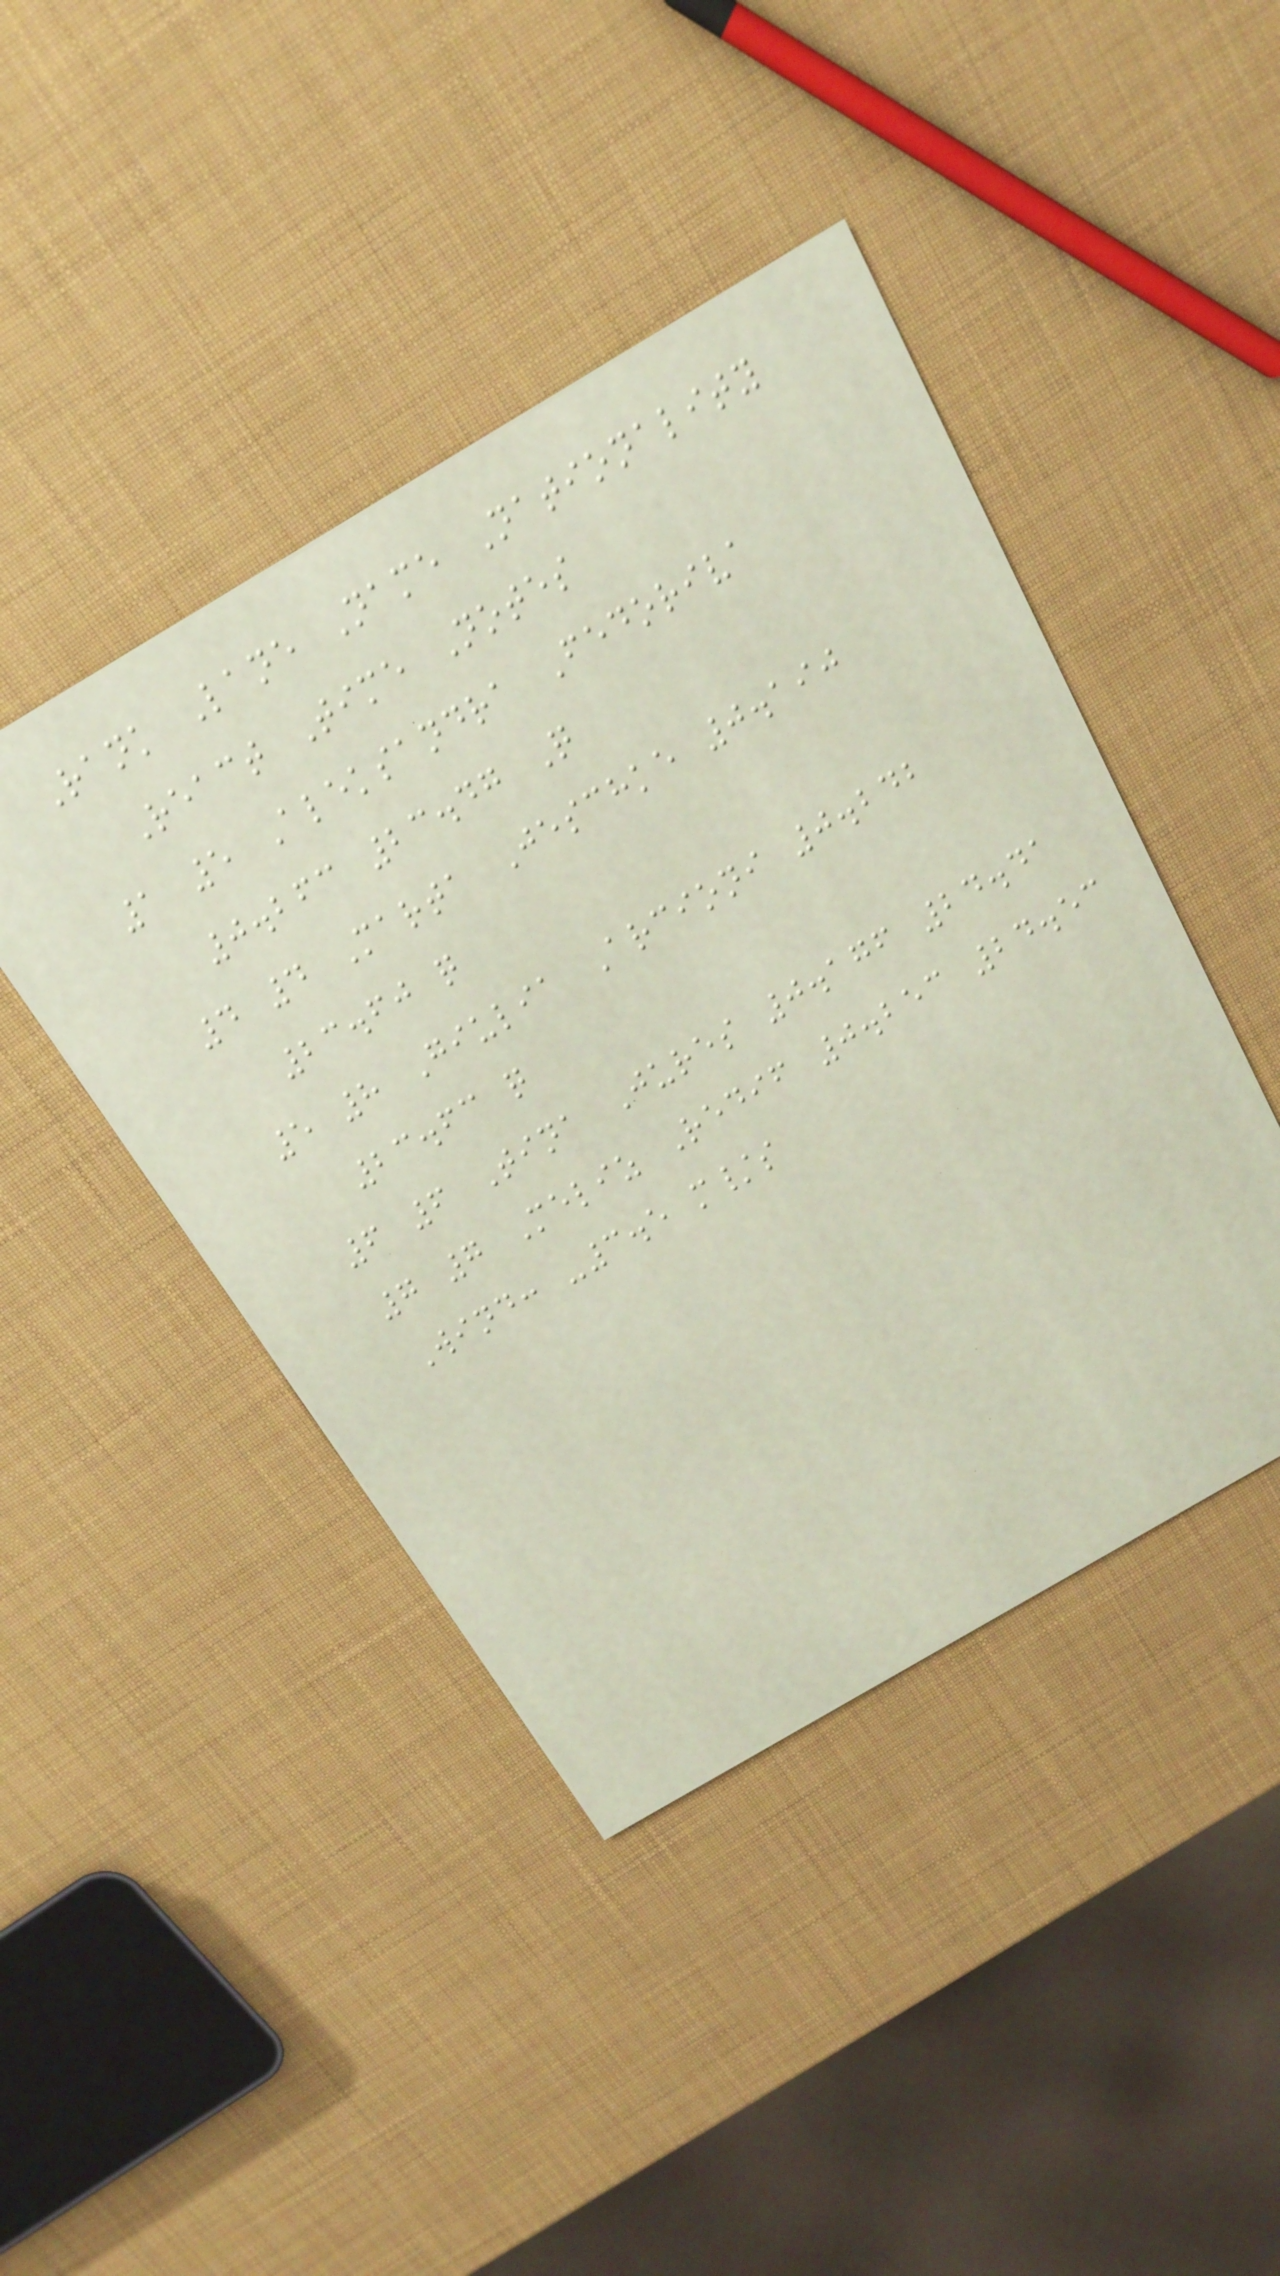Rank Lane Name Nationality
React Time Notes
1 5 Aleksandra Fedoriva
0.263 23.47 Q
4 4 Marta Jeschke 0.190
23.60 q
5 8 Giulia Arcioni 0.242
23.63 q
6 6 Tina Jures 0.176 24.41
7 7 Meliz Redif 0.253 24.53
Wind: -3.5 m/s
